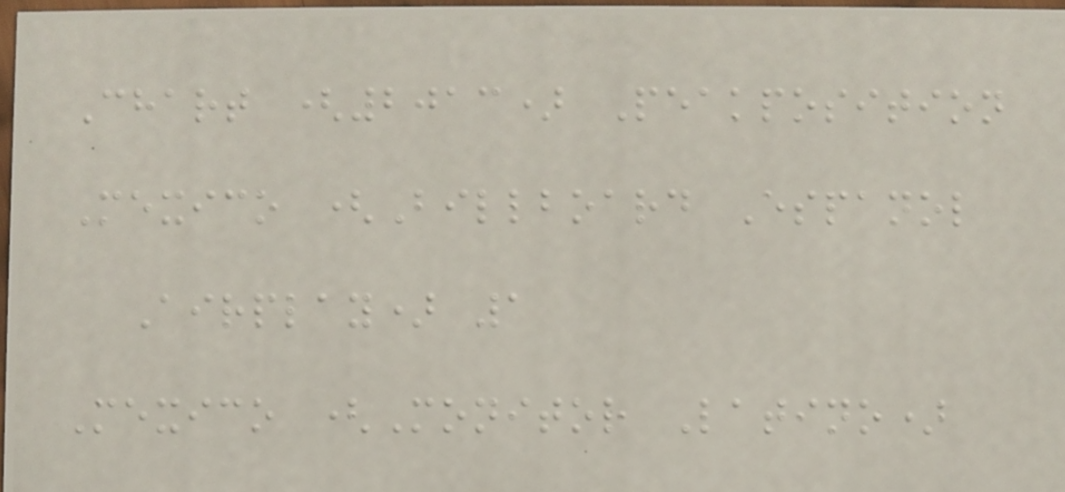Chart (2013) Peakposition
Mexico (Billboard Espanol
Airplay) 1
Mexico (Monitor Latino)
